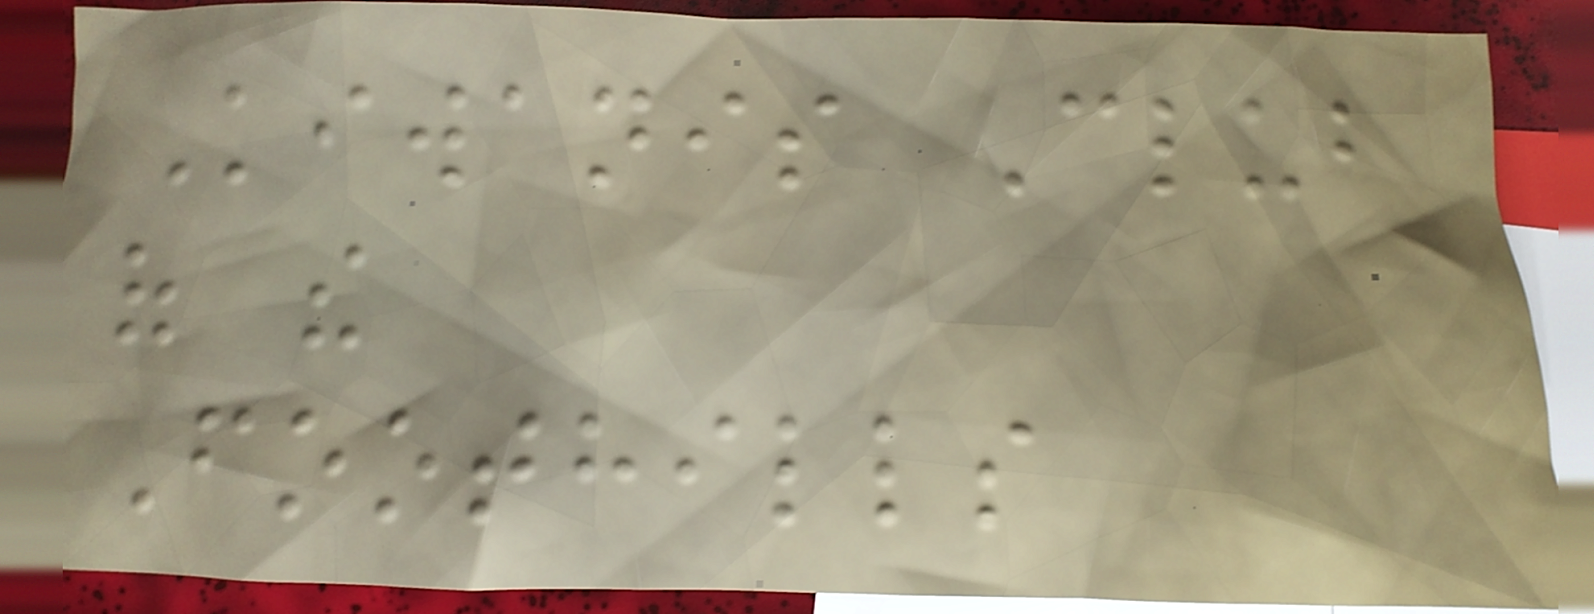Kiwanis Club
of the
Foothills
